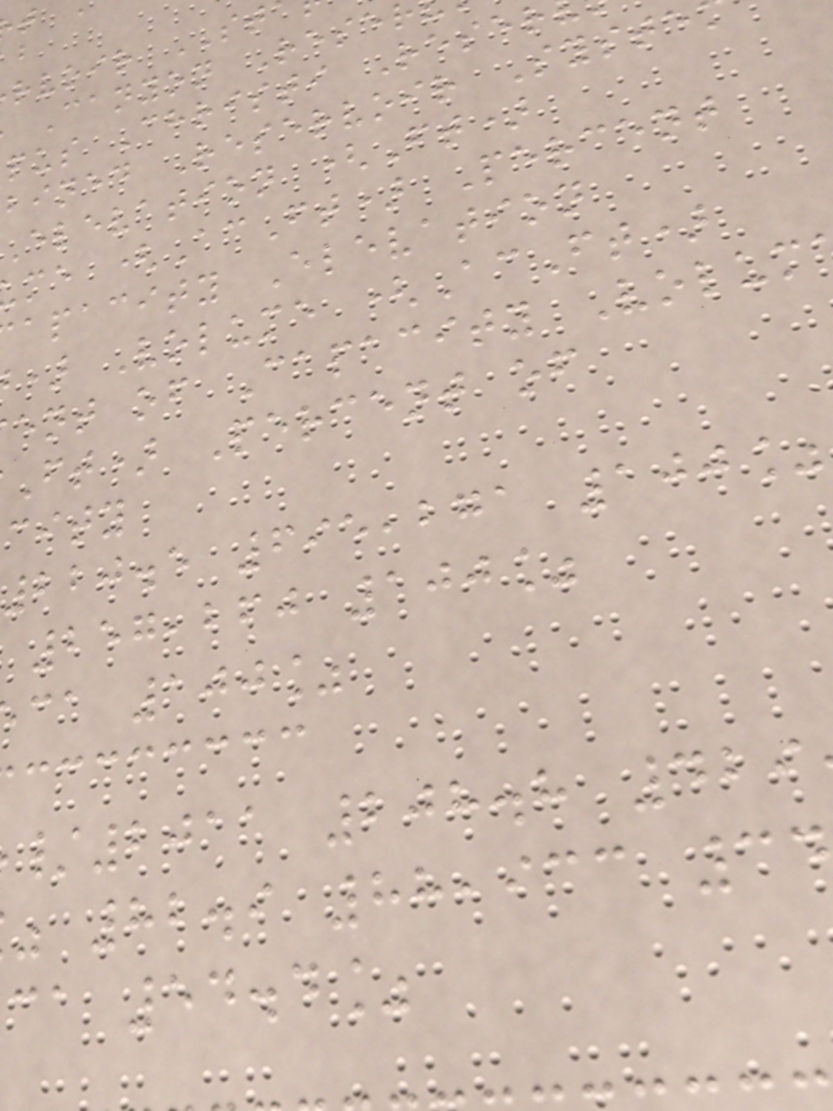rvoir ST
Canyon Rese
pus Christi Reser
bined Reservoir Syste
Elevation (Ft)
me (AcFt) Percent
apacity Elevation
) Volume (AcFt)
ent of Capacity Volum
Ft) Percent of
city
220.5 695,271 100%
257,260 100%
ca 100%
/2011 208.8 429
82.9 88,933 3
ca 54.4%
